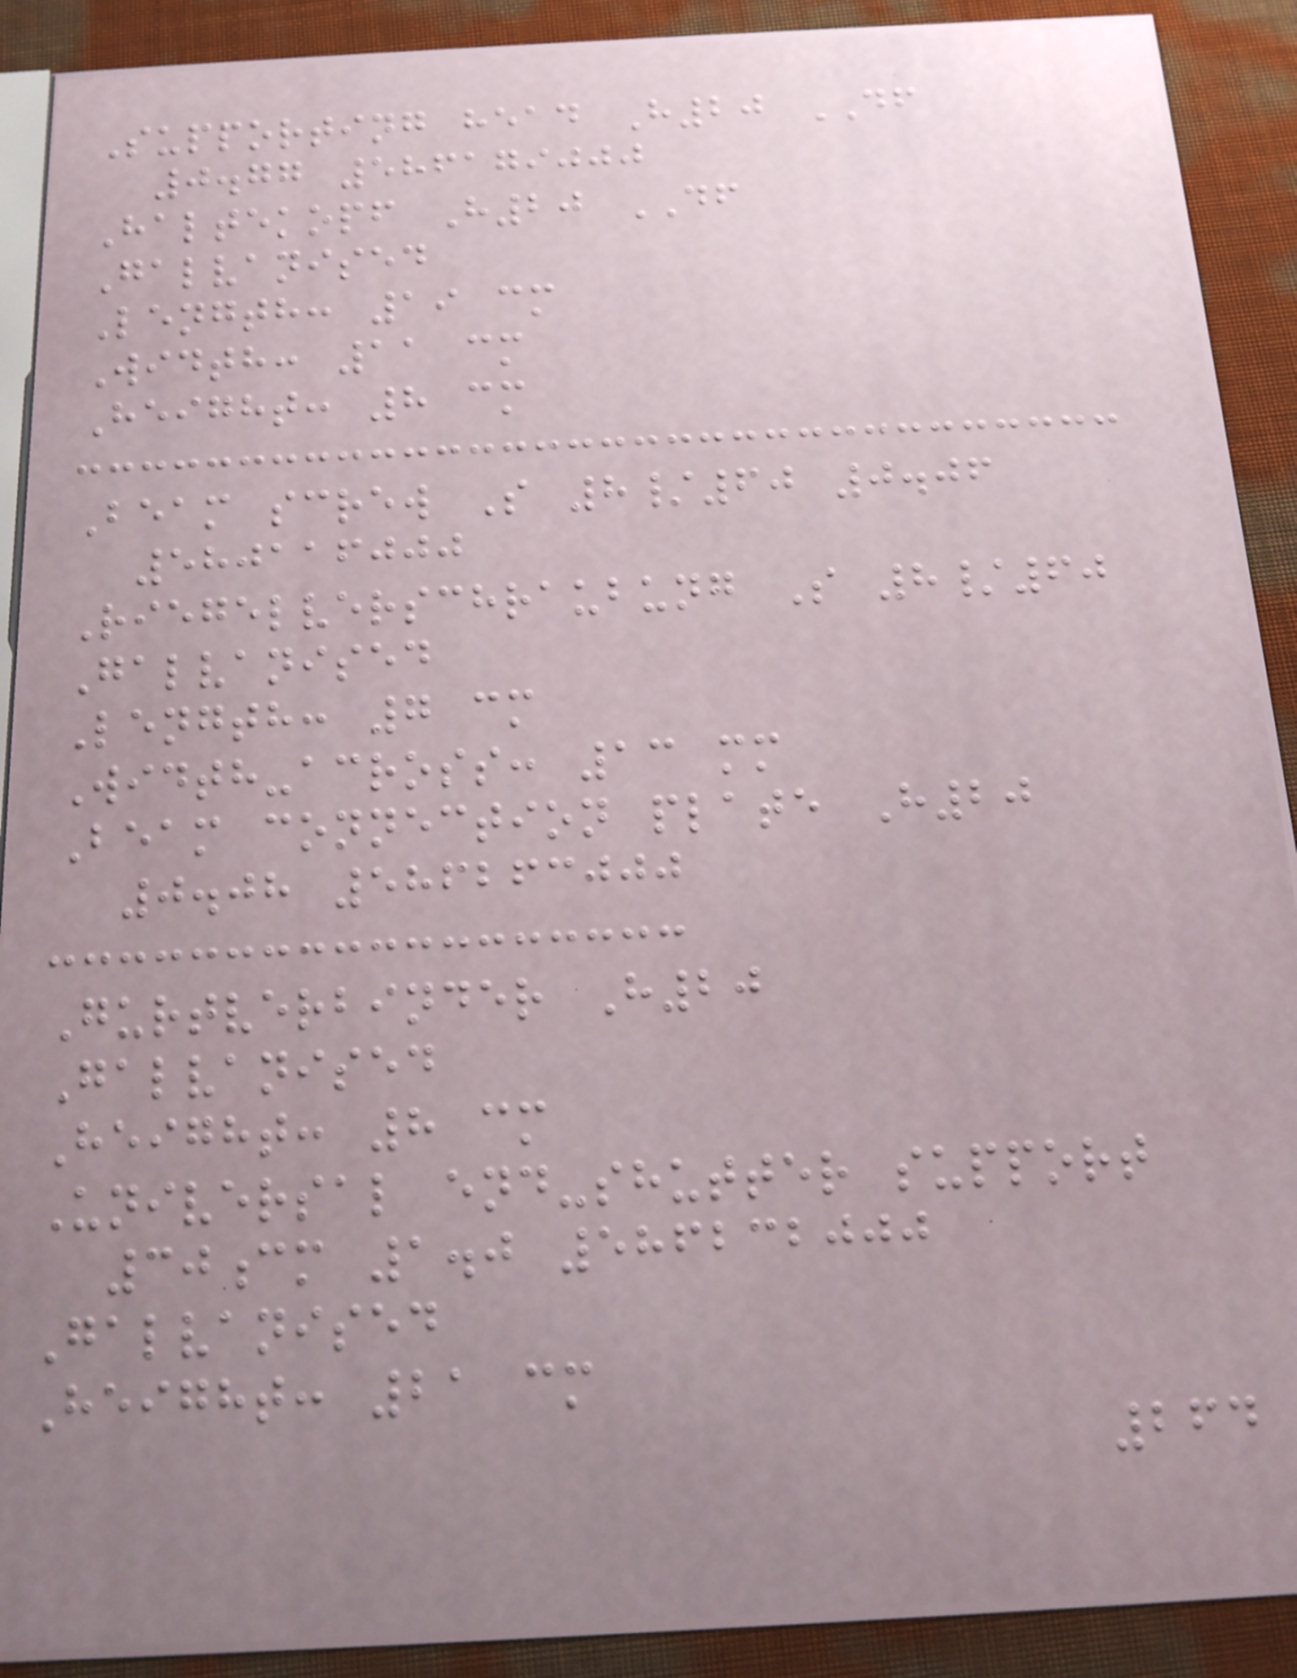Supporting head H20 DF
0.77 586179000
Haltekopf H20 DF
Galvanised
Length: 19 cm
Width: 11 cm
Height: 8 cm
Beam screw S 8/60 0.06
580116000
Riegelverschraubung S 8/60
Galvanised
Length: 7 cm
Width-across: 13 mm
Beam connection plate H20
0.08 586263000
Gurtverbinder H20
Galvanised
Height: 8 cm
Universal end-shutter support
30cm 1.0 586232000
Galvanised
Height: 21 cm
264
